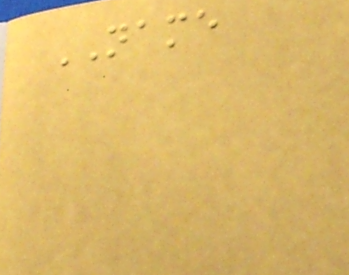NAME
